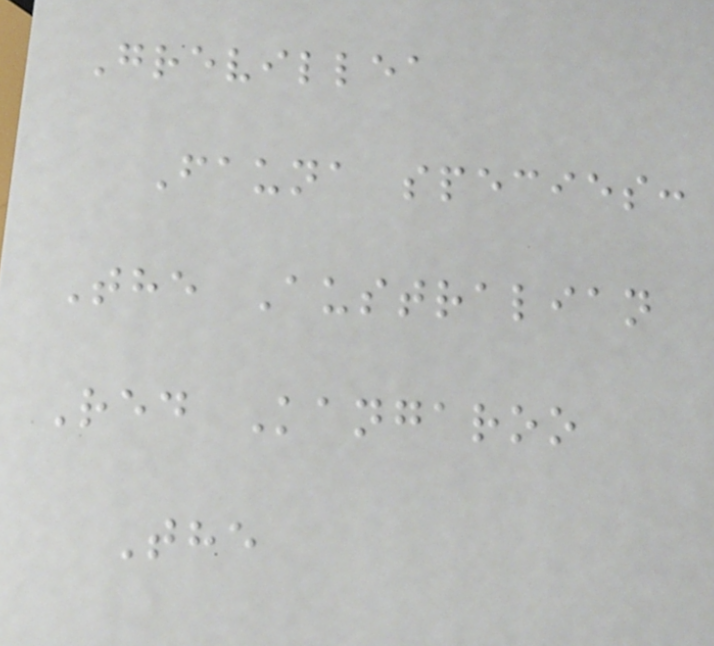Grevillea
Fauna species:
The Australian
Red Kangaroo
The
